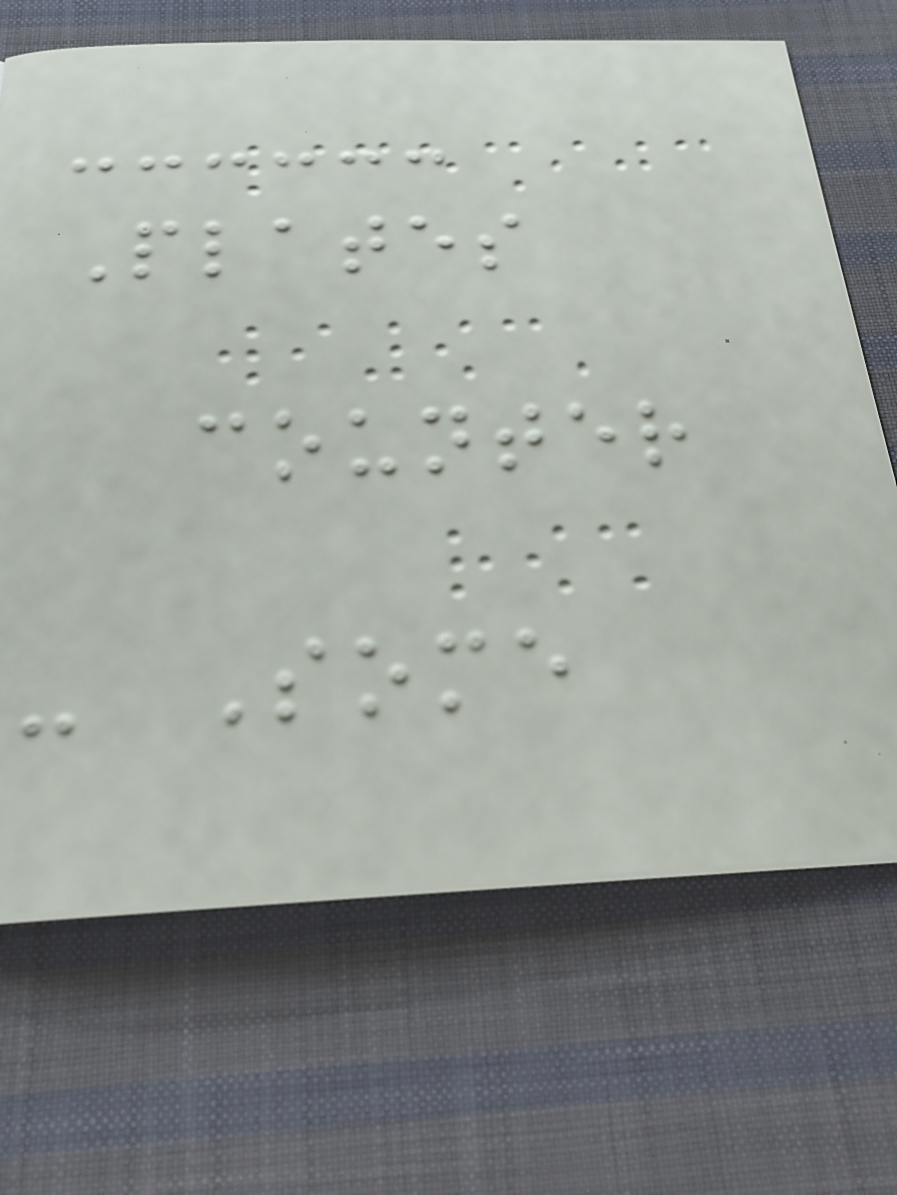Plates
counter
- Some
